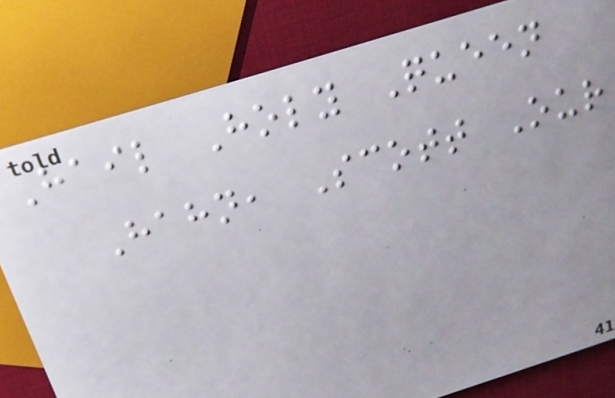Hail Holy Queen
Hahn, Scott Our
